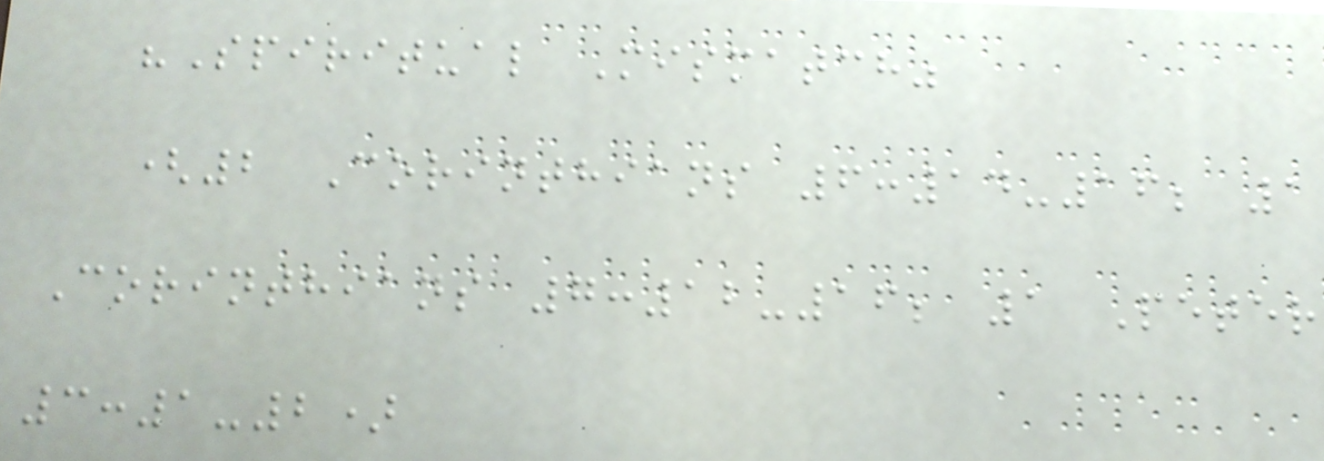"Spiritual Mismatch"
(2 Corinthians 6:14-16; 1
Corinthians 7:12-16; 1 Peter
3:1-2)
